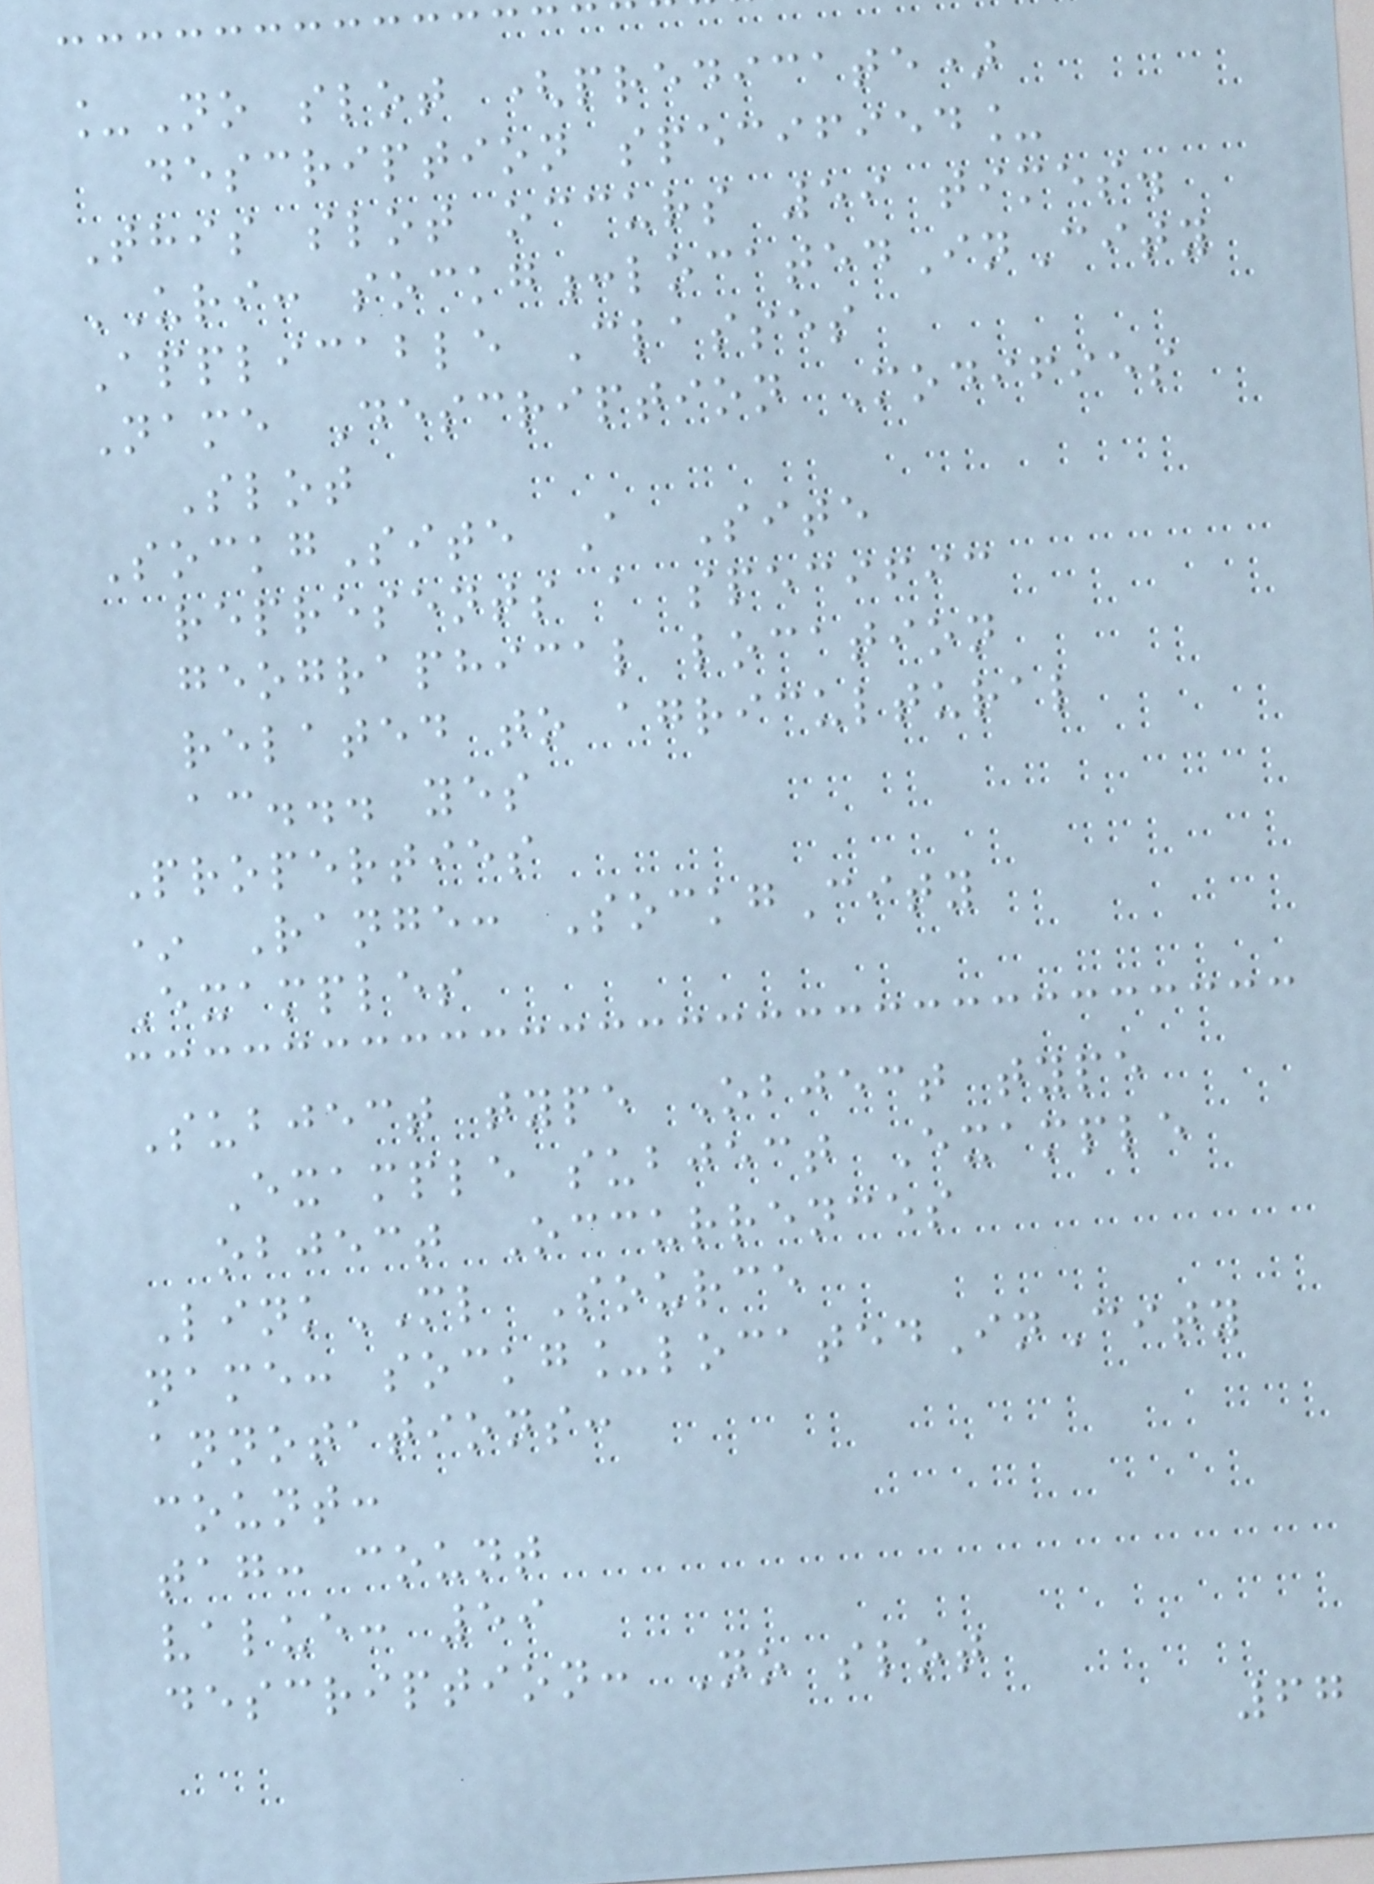_No slot (predicate)
description specified_
This slot occurs 59 times.
URI: sockg:locatedInCity
Applicable Classes
Name Description Modifies
Slot
SockgSite A Site
represents a specific
geographical location
related to agricultural
ac... yes
Properties
* Range: SockgCity
Examples
Subject type Object type
Example subject Example
object Occurrences
LinkML Source
name: sockg_locatedInCity
annotations:
count:
tag: count
value: 59
description: No slot
67
